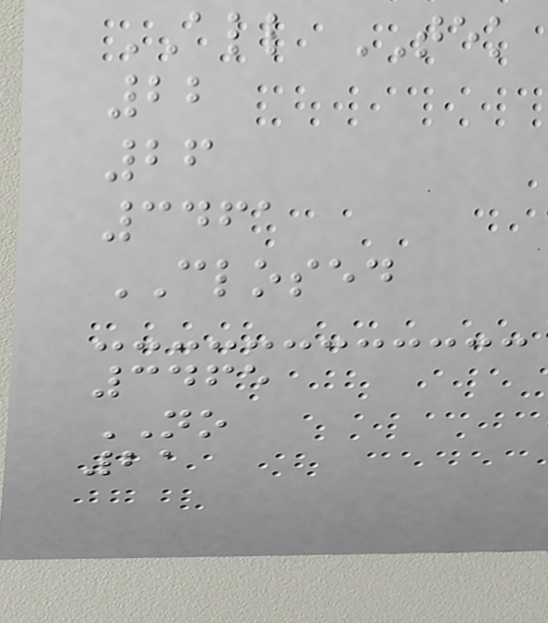ALL TEK
22
26
3461
CLOSED
3465
NO
21
